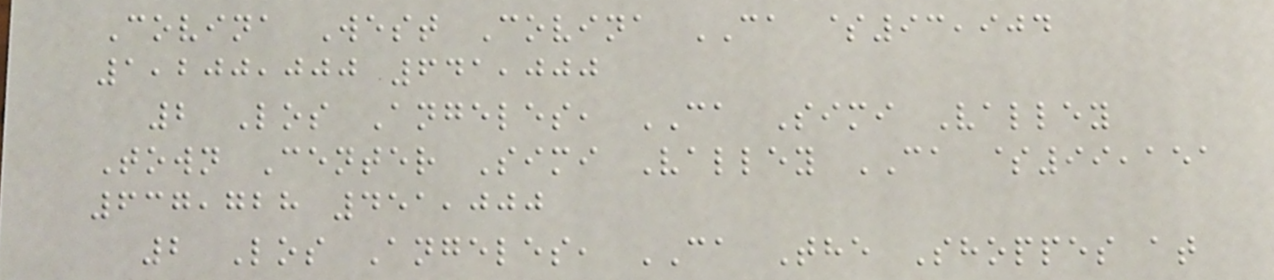Covina West Covina CA $93,904
1,200,000 641,000
2 Los Angeles, CA Simi Valley
Town Center Simi Valley CA $99,151
637,728 451,000
2 Los Angeles, CA The Shoppes at
